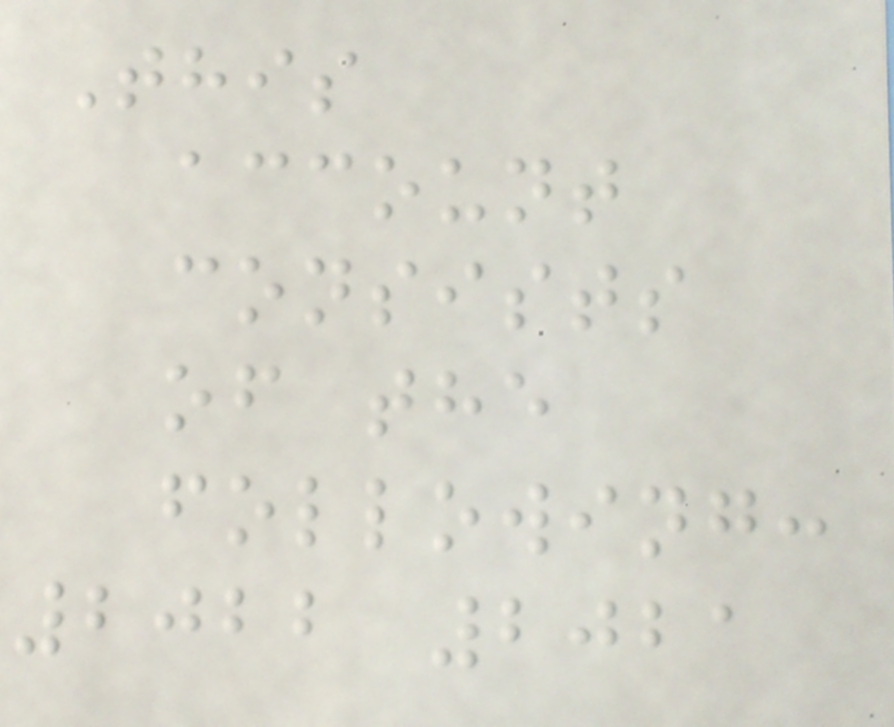This
account
consists
of the
following:
2022 2021
